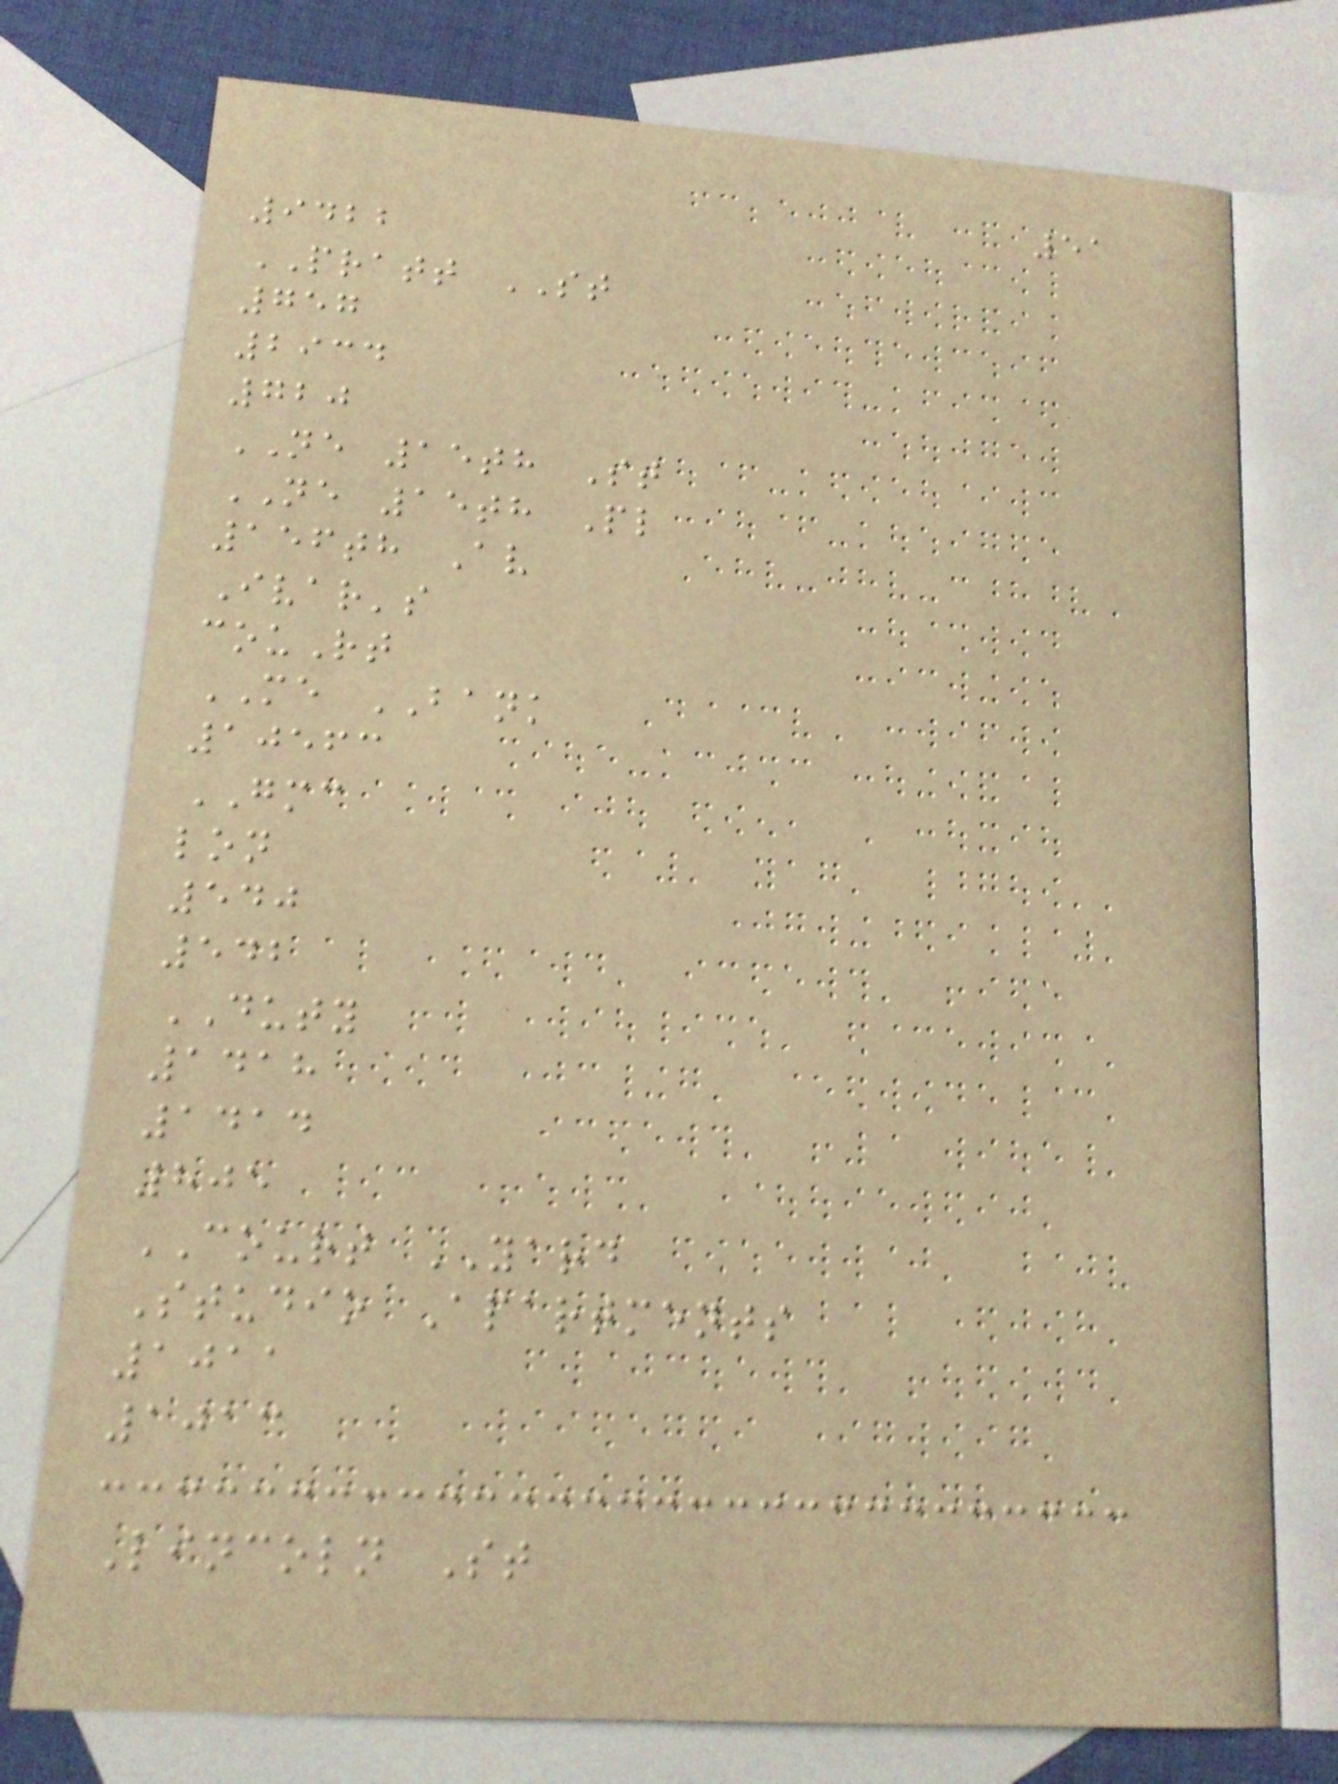51
9422
PRATT ST
757
2934
720
NE 15th St
NE 15th Pl
156th Av
Ivar's
couRt
ME BANK
10563
GMC
lon
540
542
DUTY
1418
1414
805
COURT YARD
Studio Apartments
1011
1013
Lincoln St
